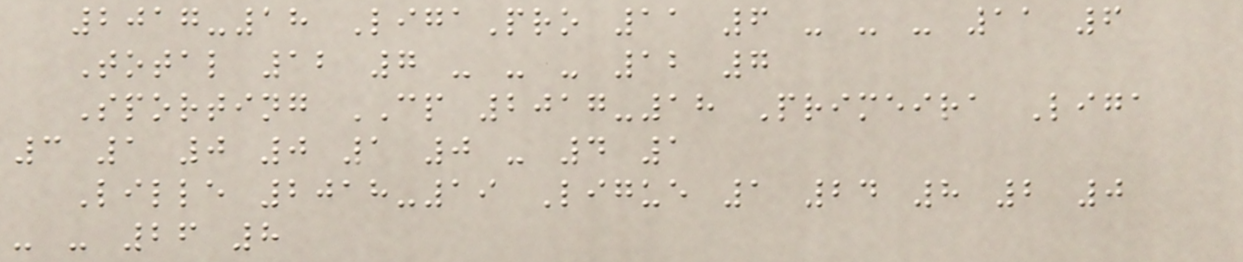2017-18 LigaPro 11 6 - - - 11 6
Total 12 7 - - - 12 7
Sporting CP 2017-18 Primeira Liga
3 1 0 0 1 0 - 4 1
Lille 2018-19 Ligue 1 24 8 2 0
- - 26 8
